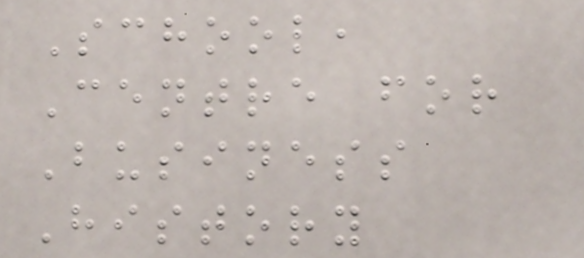School,
Centre for
Business
History
